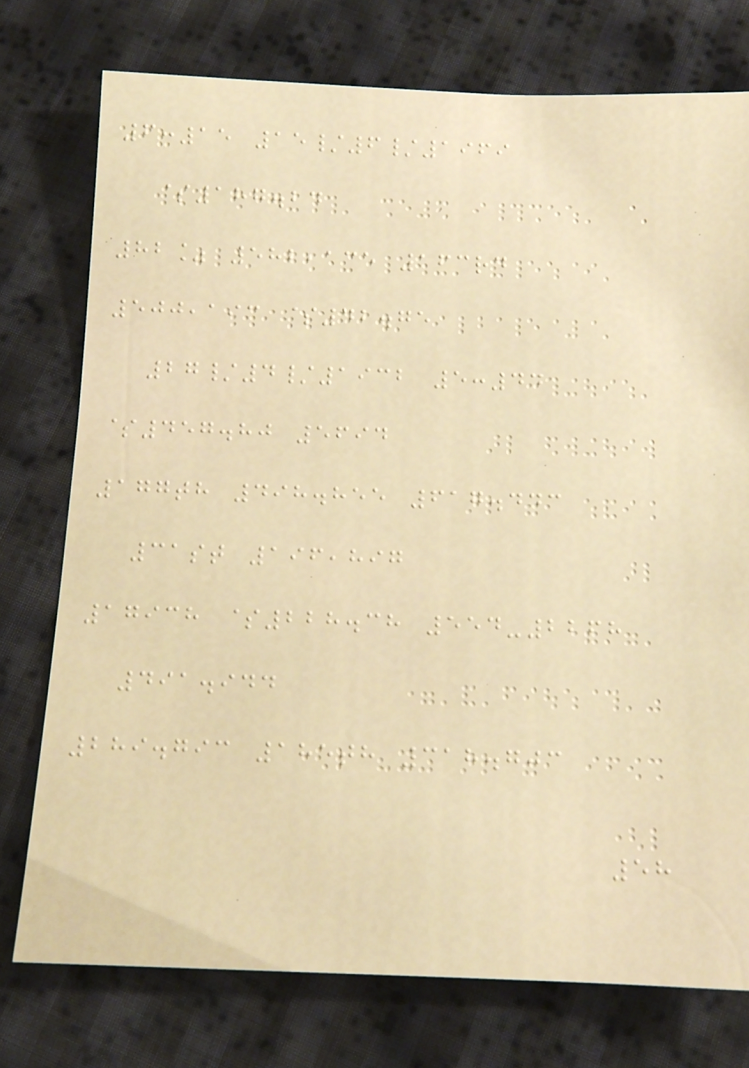6:15 15/6/1969
$187.24
82% 582,135 163rd
500,193 $42.75
27/4/1932 5:44
$457.80 5694
177th 498.855 617.443
31st 196,897
17938 $228.38 554-2268
491.944
289.793 185th 318.703
58
